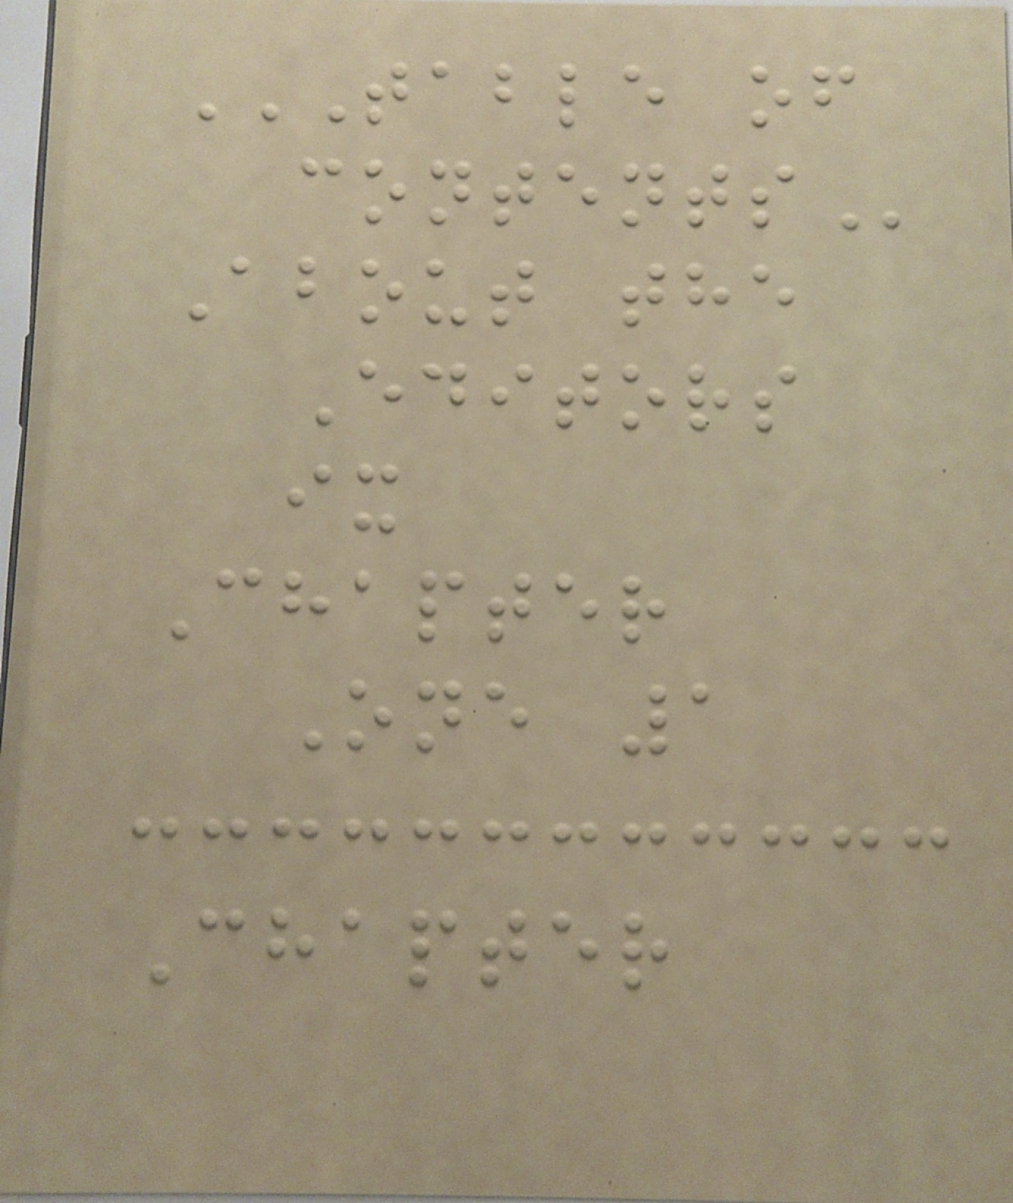TABLE OF
CONTENTS
About the
Editors
ix
Chapter
One 1
Chapter
